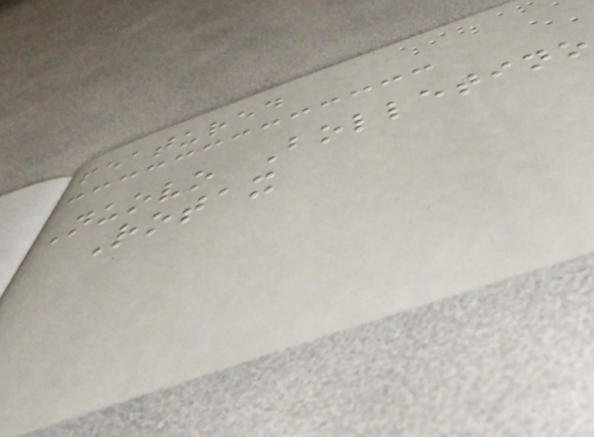featured
Nuovo Bolletino
Rotax
